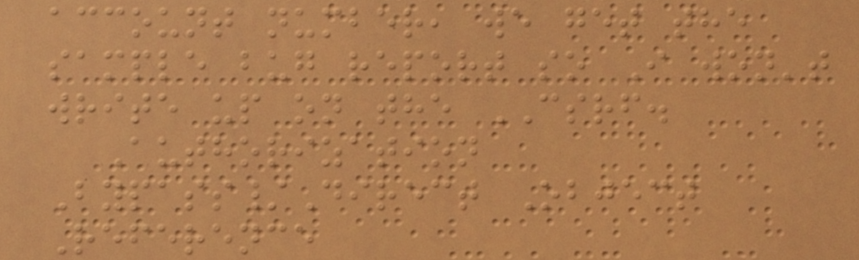account number, we get the
sample bug report so I won't
write up on the CSRF.
Authorization
Bypass/Direct Object
Reference
